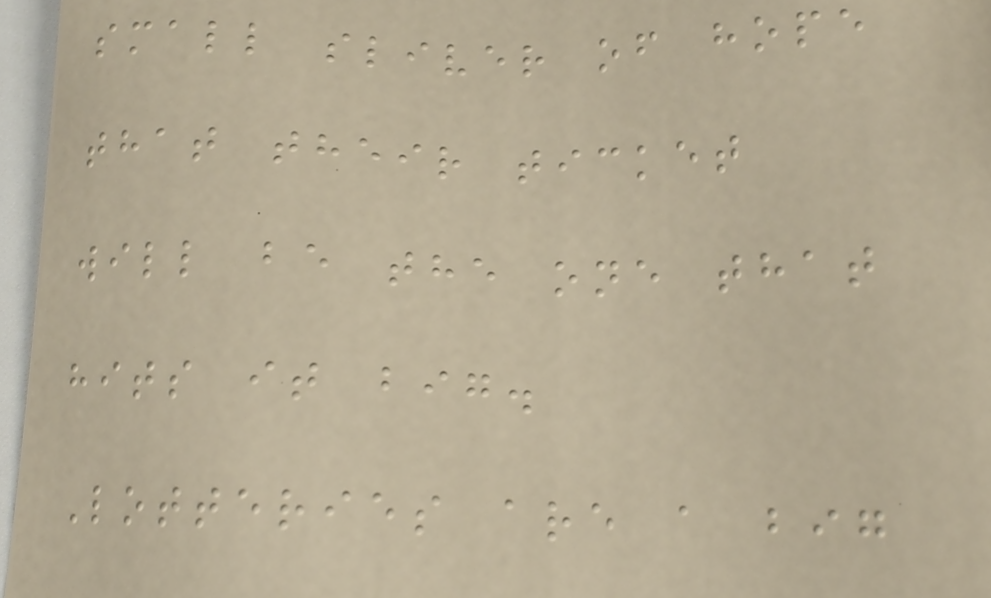small sliver of hope
that their ticket
will be the one that
hits it big.
Lotteries are a big
